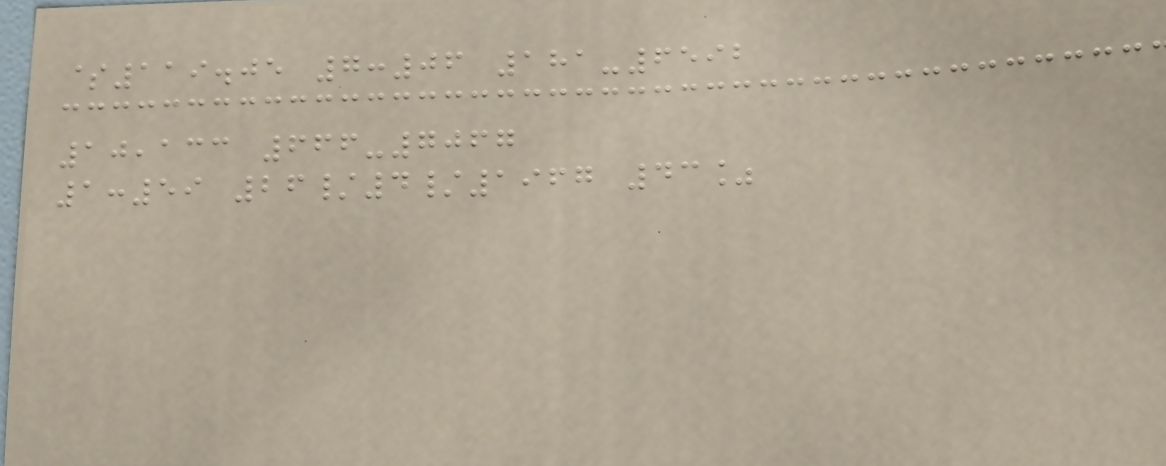$119.05 7:06 181-6592
10,133 666-7067
1:59 26/4/1967 43%
